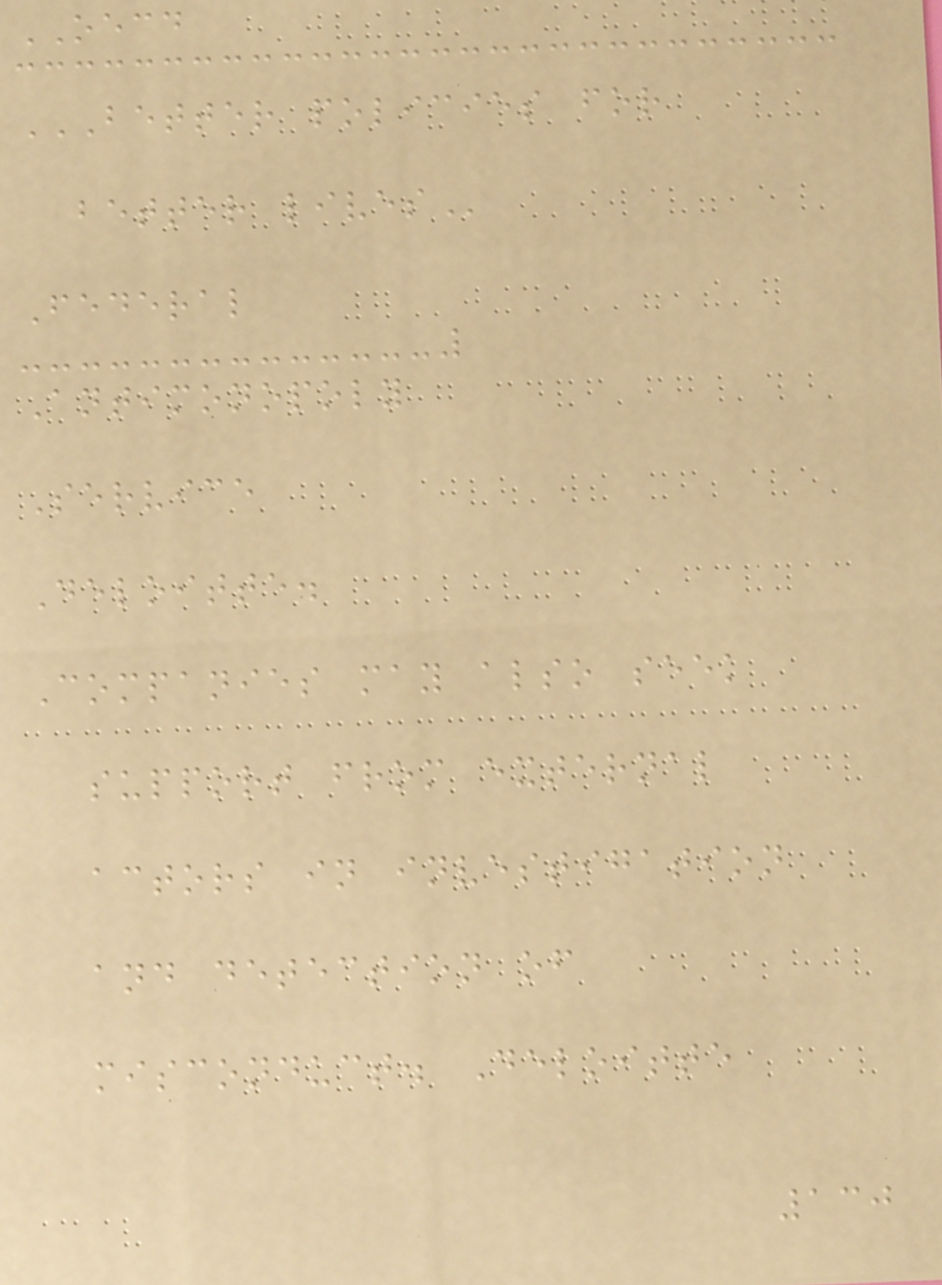OECD
BETTER POLICIES FOR
BETTER LIVES
Federal
Antimonopoly
Service
Deloitte.
Companies may also seek
support from external
actors in investigation
and detection of
misconduct. Deloitte
130
